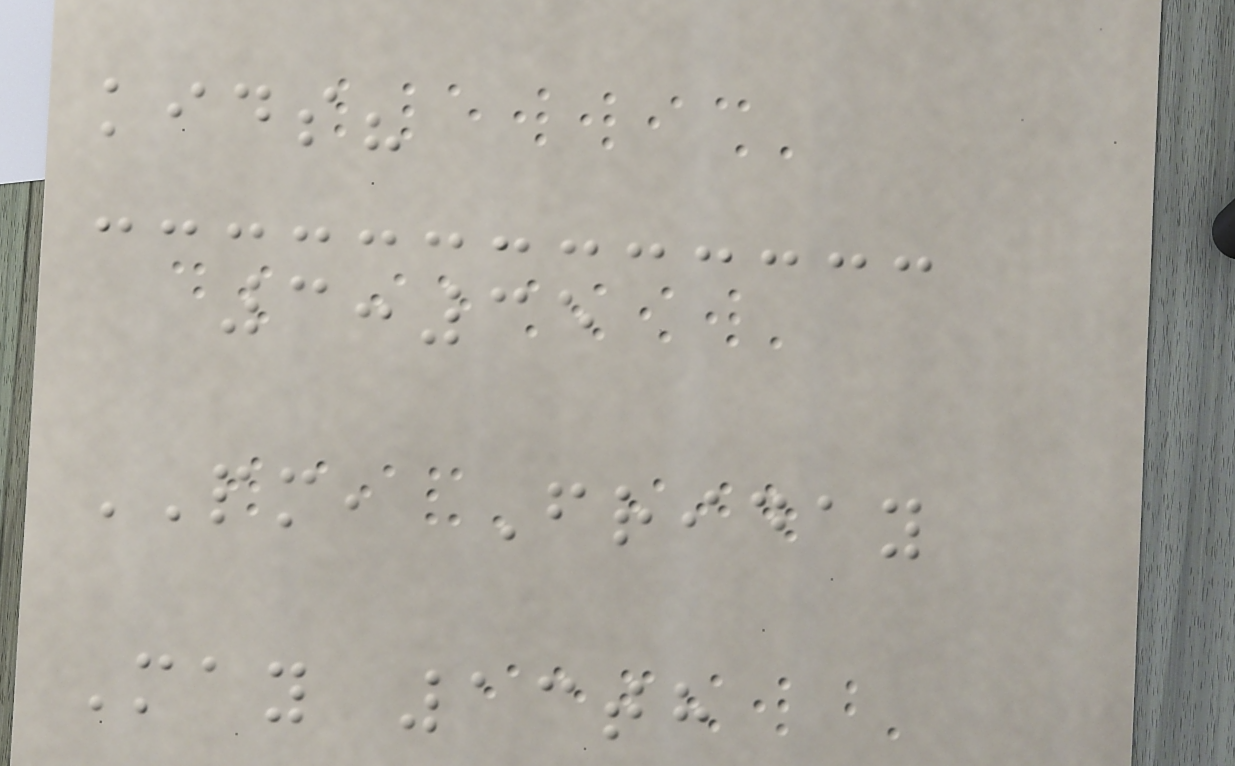kids?
3:35
PM, Friday
May 13th
